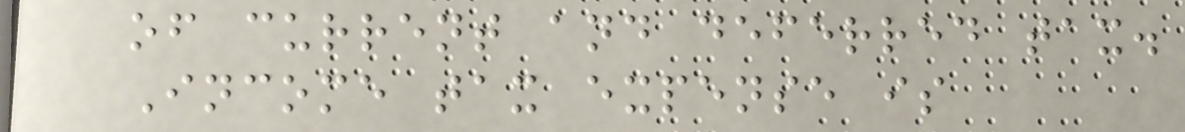of current and deferred tax.
Income tax expense is
